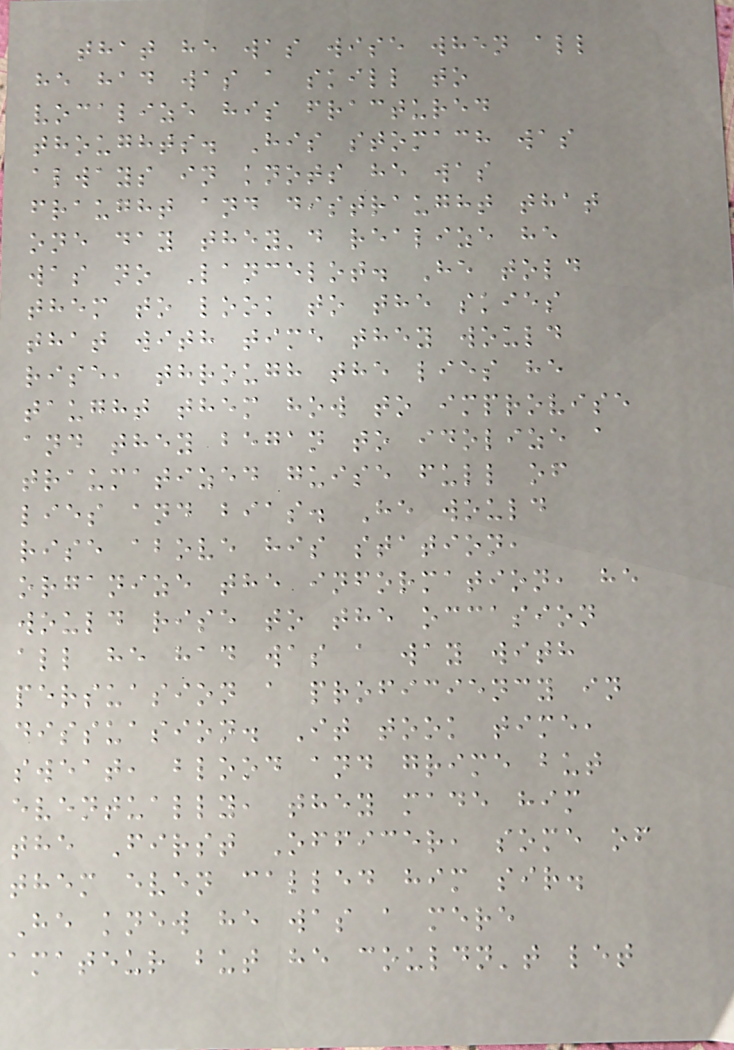that he was wise when all
he had was a skill to
vocalize his fractured
thoughts. His stomach was
always in knots he was
fraught and distraught that
one day they'd realize he
was no Lancelot. He told
them to look to the skies
that with time they would
rise, through the lies he
taught them how to improvise
and they began to idolize a
traumatized guise full of
lies and bias. He would
rise above his station,
organize the information, he
would rise to the occasion
all he had was a way with
persuasion a proficiency in
dissuasion. It took time,
sweat, blood and grime but
eventually, they made him
the First Officer, some of
them even called him sir.
He knew he was a mere
amateur but he couldn't let
